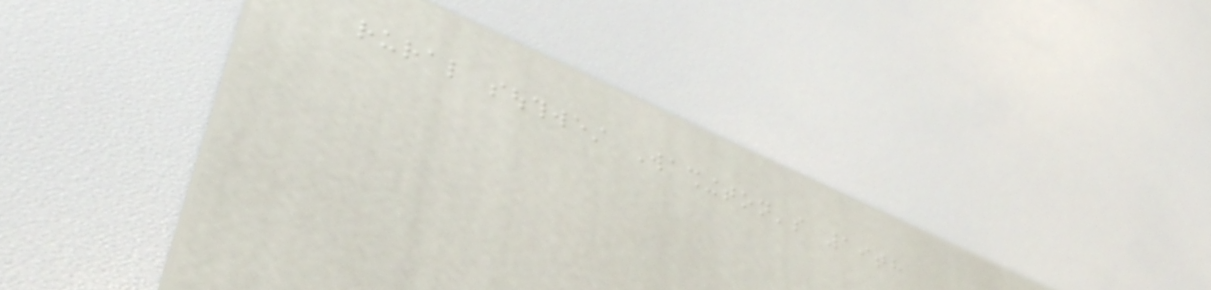rural southwest Washington's 19th
